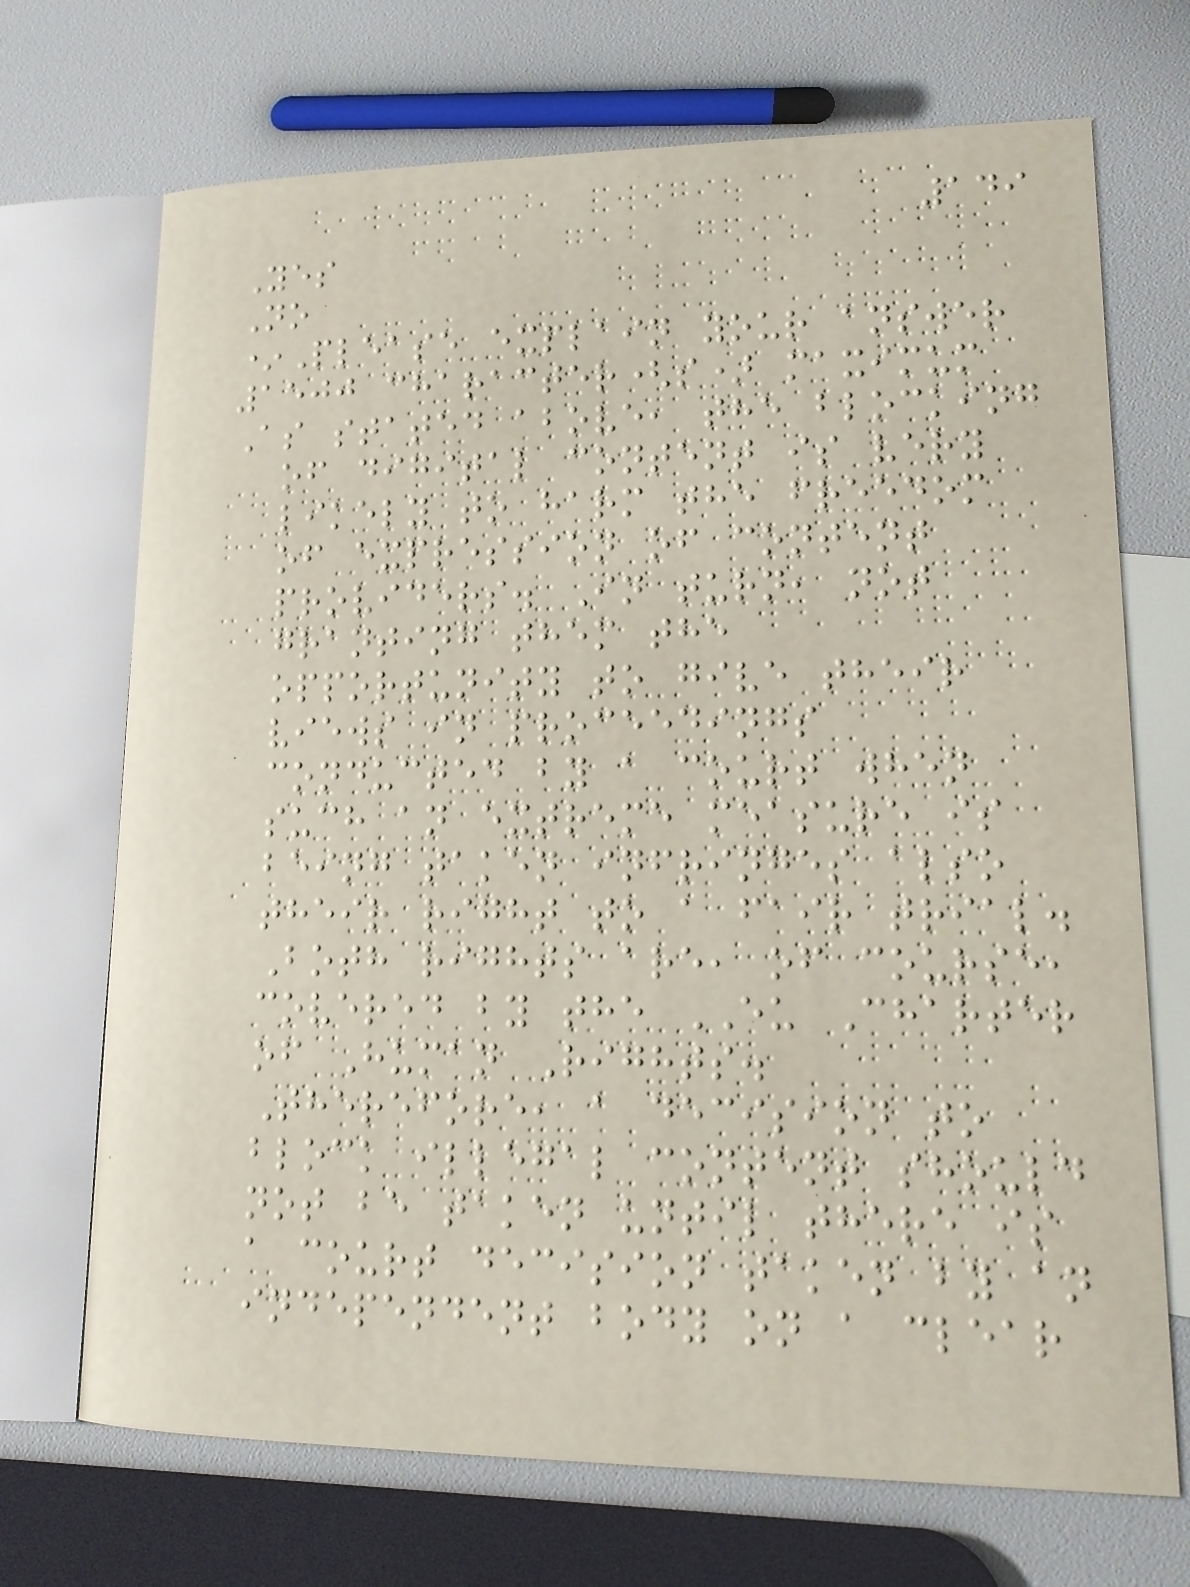149
Yes
No
*Please explain your answer
1500 character(s) maximum
As stated above, the blocking
of digital content is very
likely to harm the freedom
of expression of content
providers. In turn, not
granting them the
opportunity to give their
views in proceedings
conducted by a court when
such an extreme measure is
being taken infringes also
their right to a fair trial.
Both rights are, of course,
covered by the EU Charter
of Human Rights.
Therefore, a decision to
block illegal content should
not be taken until there is
a court decision taken by an
independent body on a clear
